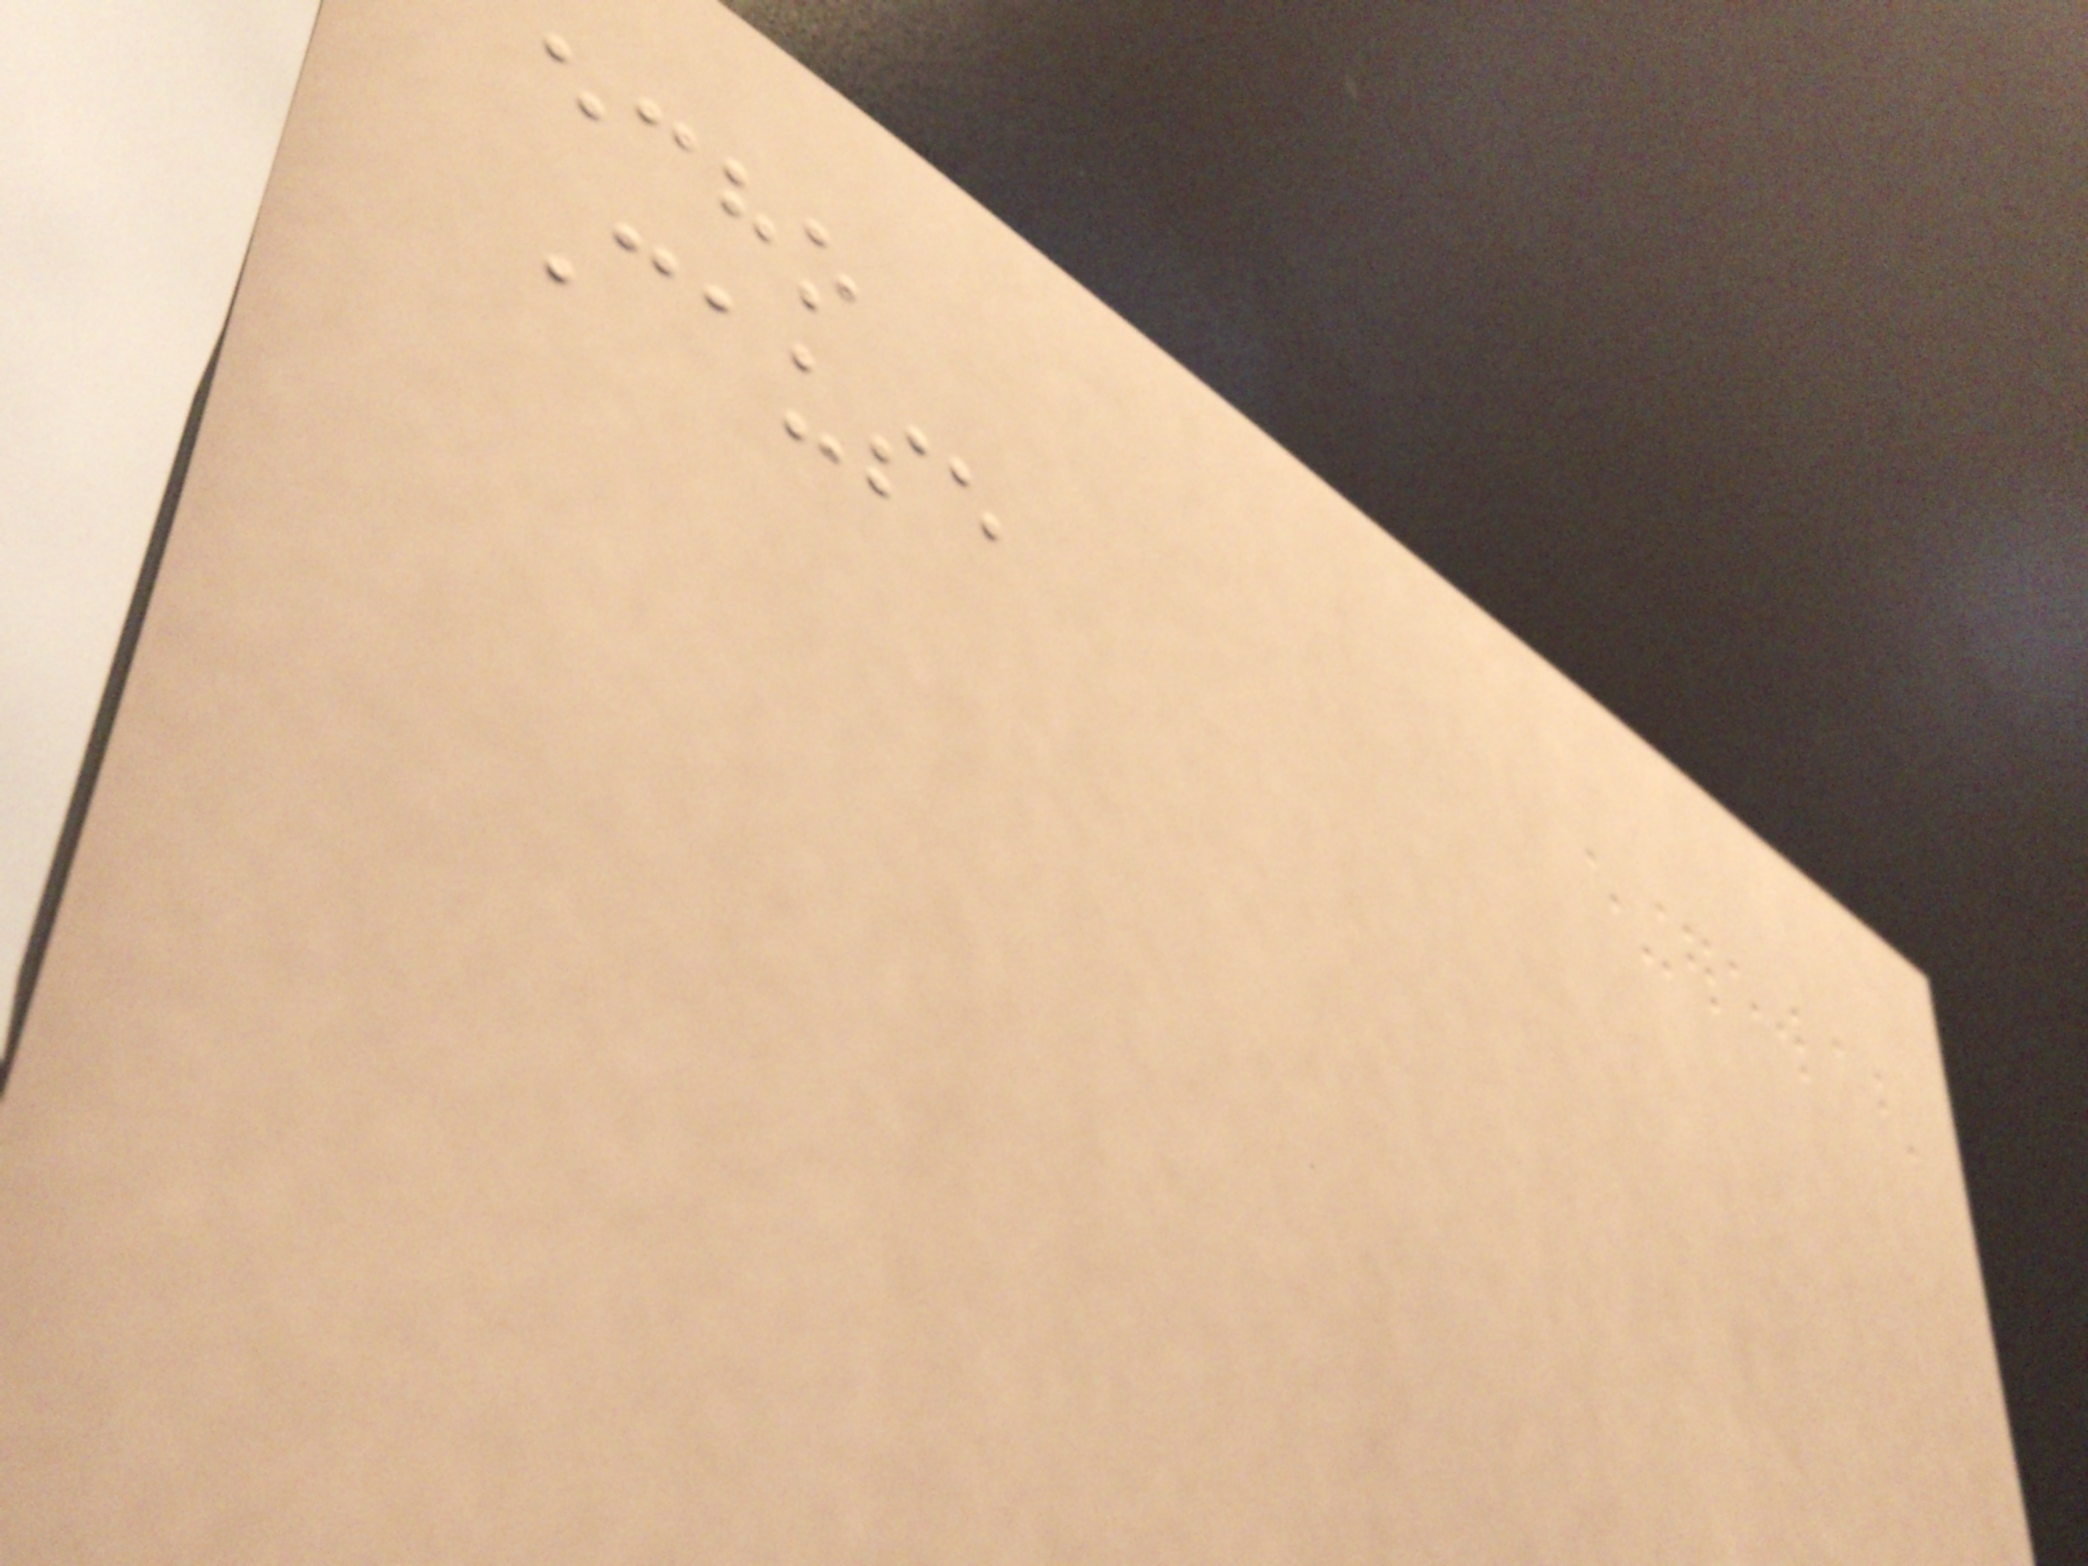echo
Cause
